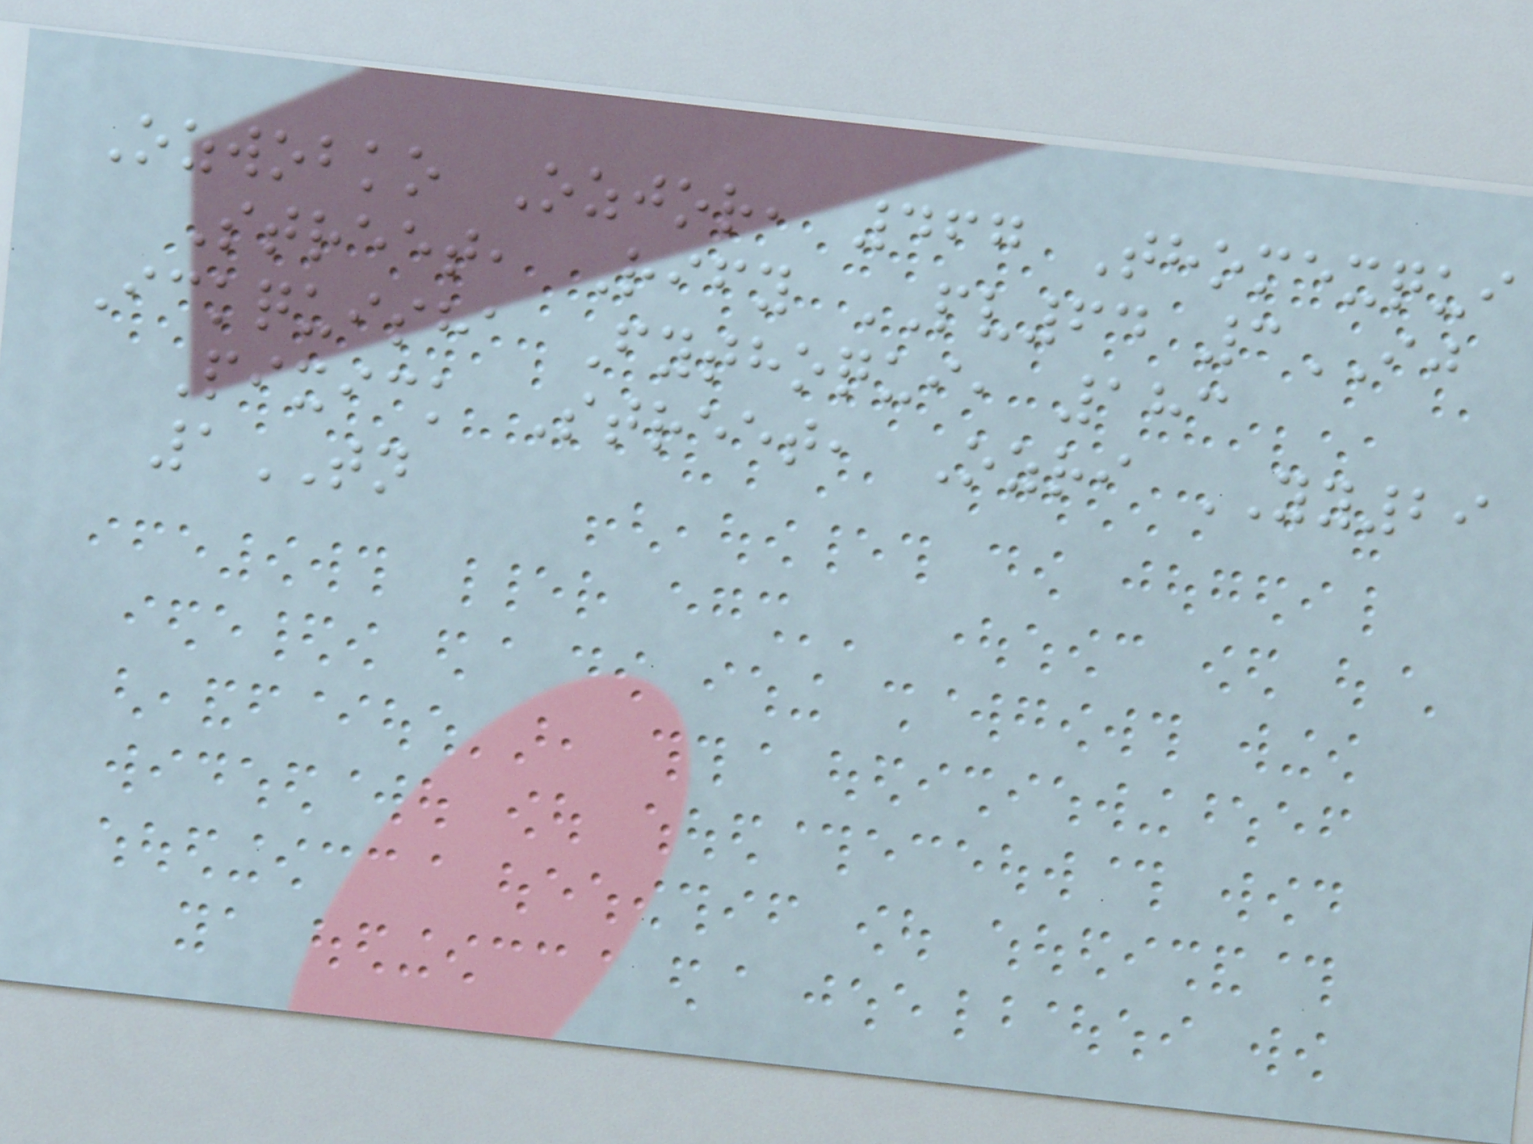Ozwobko Ozjor, 467 Thomexqui
Street, Rify PV64 3IJ
Ickquisha Fythoqui, 183
Pixick Street, Ozri YY29
1TN
